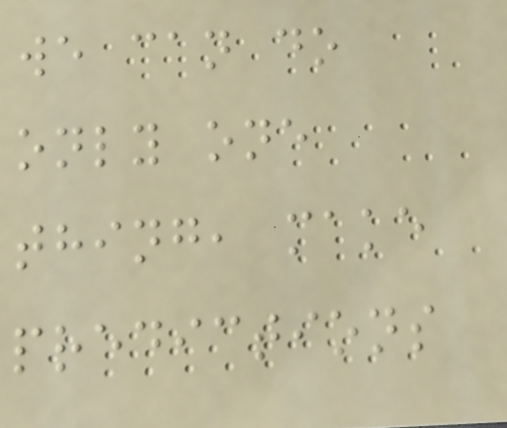we can do
only one
thing, make
predictions
